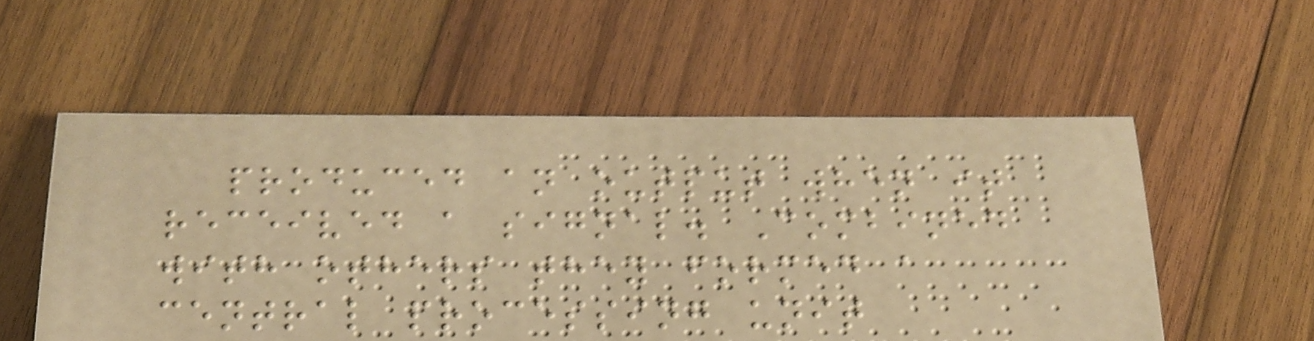produced an output when it
received a signal. Combined
with others they formed a
central processing unit
